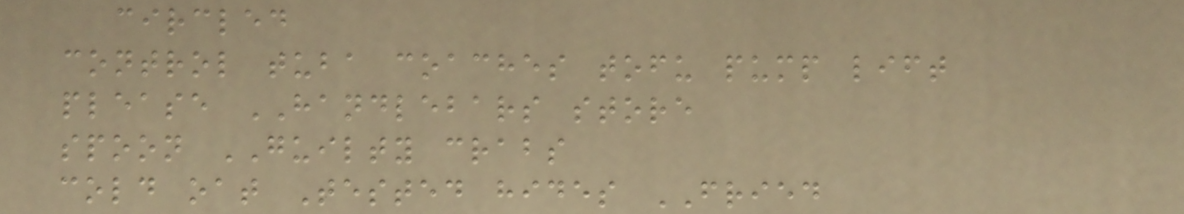circled
control tuba coaches tofu pump lift
please HANDLEBARS store
spoon GUILTY crabs
cold oat Tested hides FRIED
